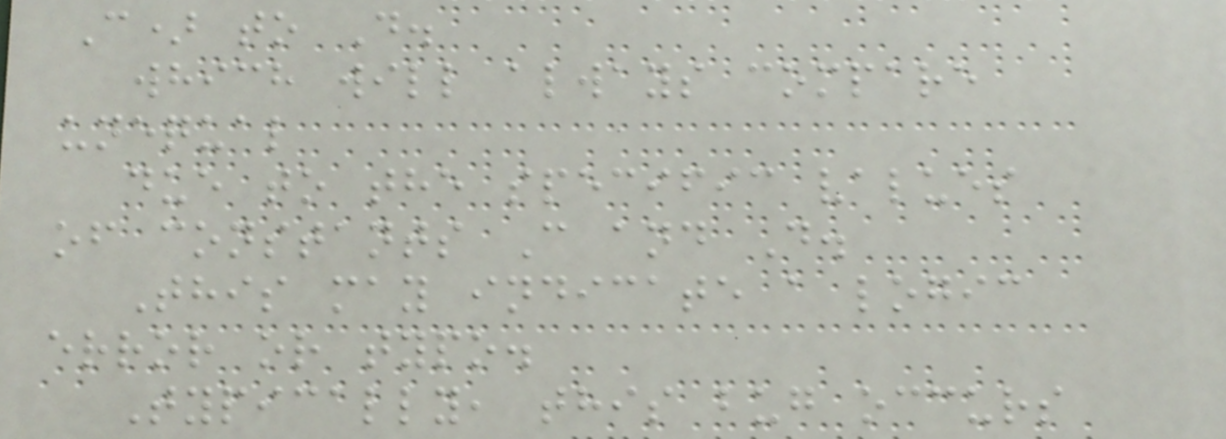C) to D.
which will always compare
unequal
due to the specific values
of constants C and D.
This may indicate a logic
error or typo.
Typically, this bug occurs
